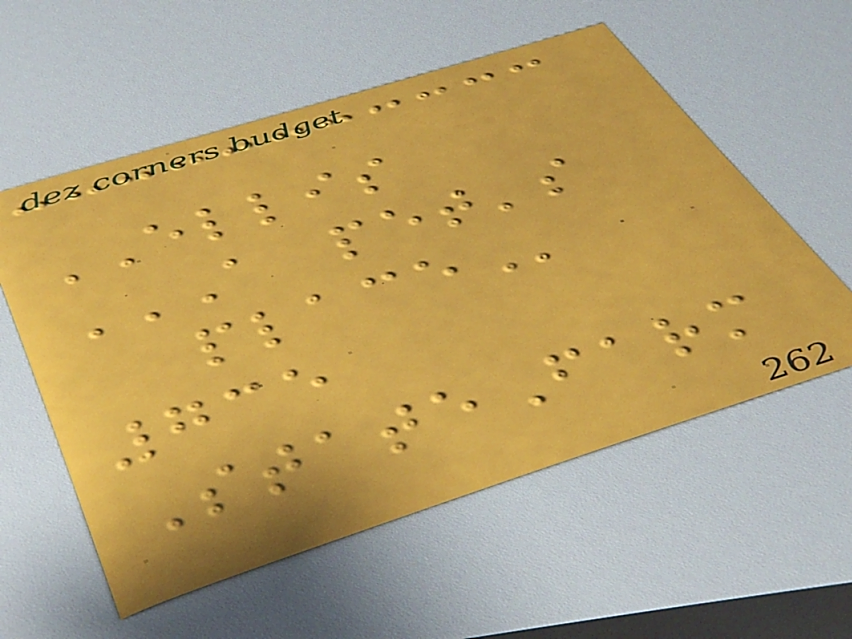ELLIS
A PET'S
PLACE
735
StateFarm
